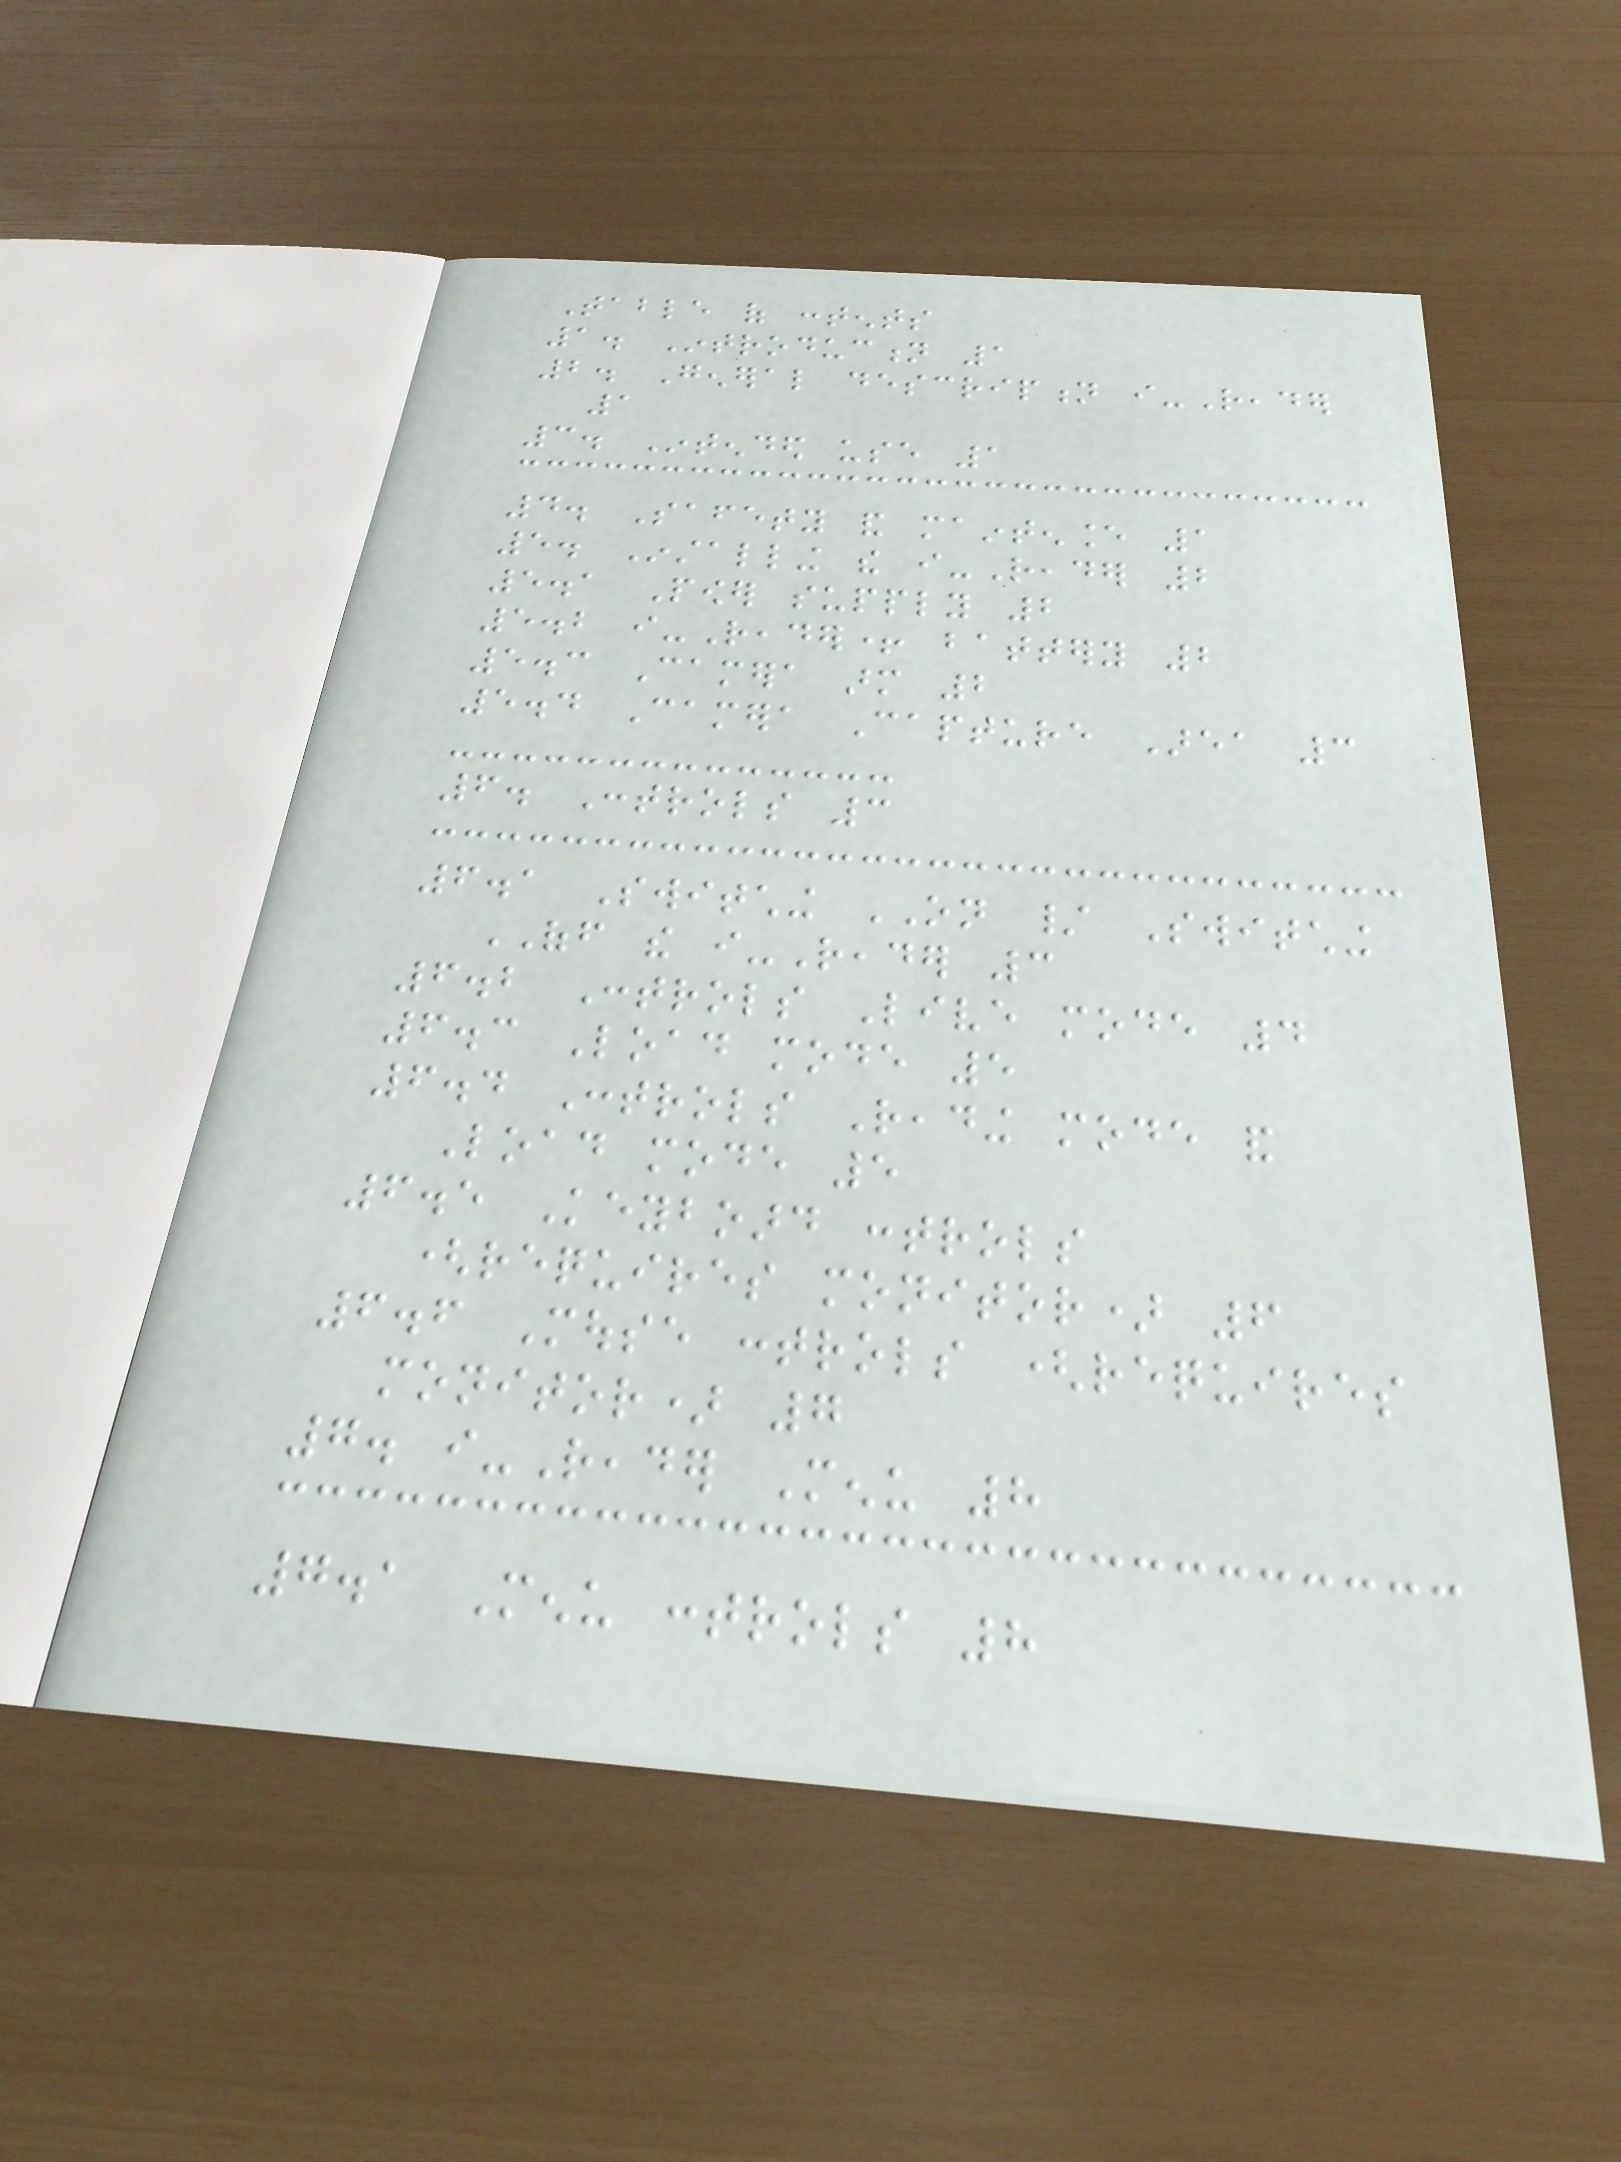Table of contents
1. Introduction 1
2. General description i-Reader
1
3. Intended use 1
4. Safety and maintenance 1
5. Installing the i-Reader 2
5.1 Power supply 2
5.2 i-Reader+ battery 2
5.3 Camera arm 2
5.4 Camera Capture Area 3
6. Controls 3
6.1 Switching ON / Switching
OFF the i-Reader 3
6.2 Controls Live mode 4
6.3 Load mode 5
6.4 Controls Reading mode and
Load mode 5
6.5 Keyboard controls
(requires monitor) 6
6.6 Mouse controls (requires
monitor) 7
7. i-Reader Menu 8
7.1 Menu controls 8
